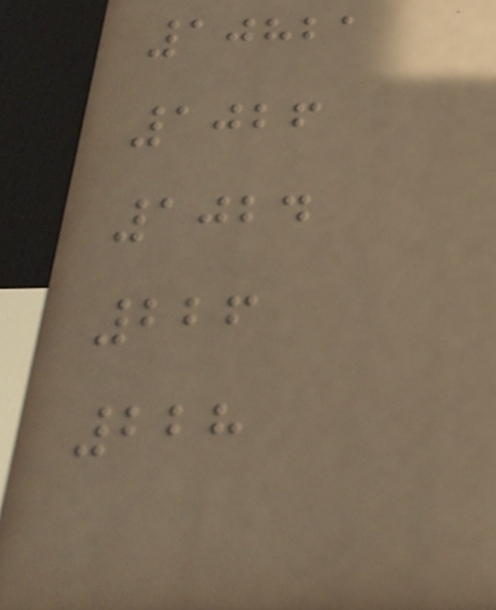10821
1026
1024
226
228
